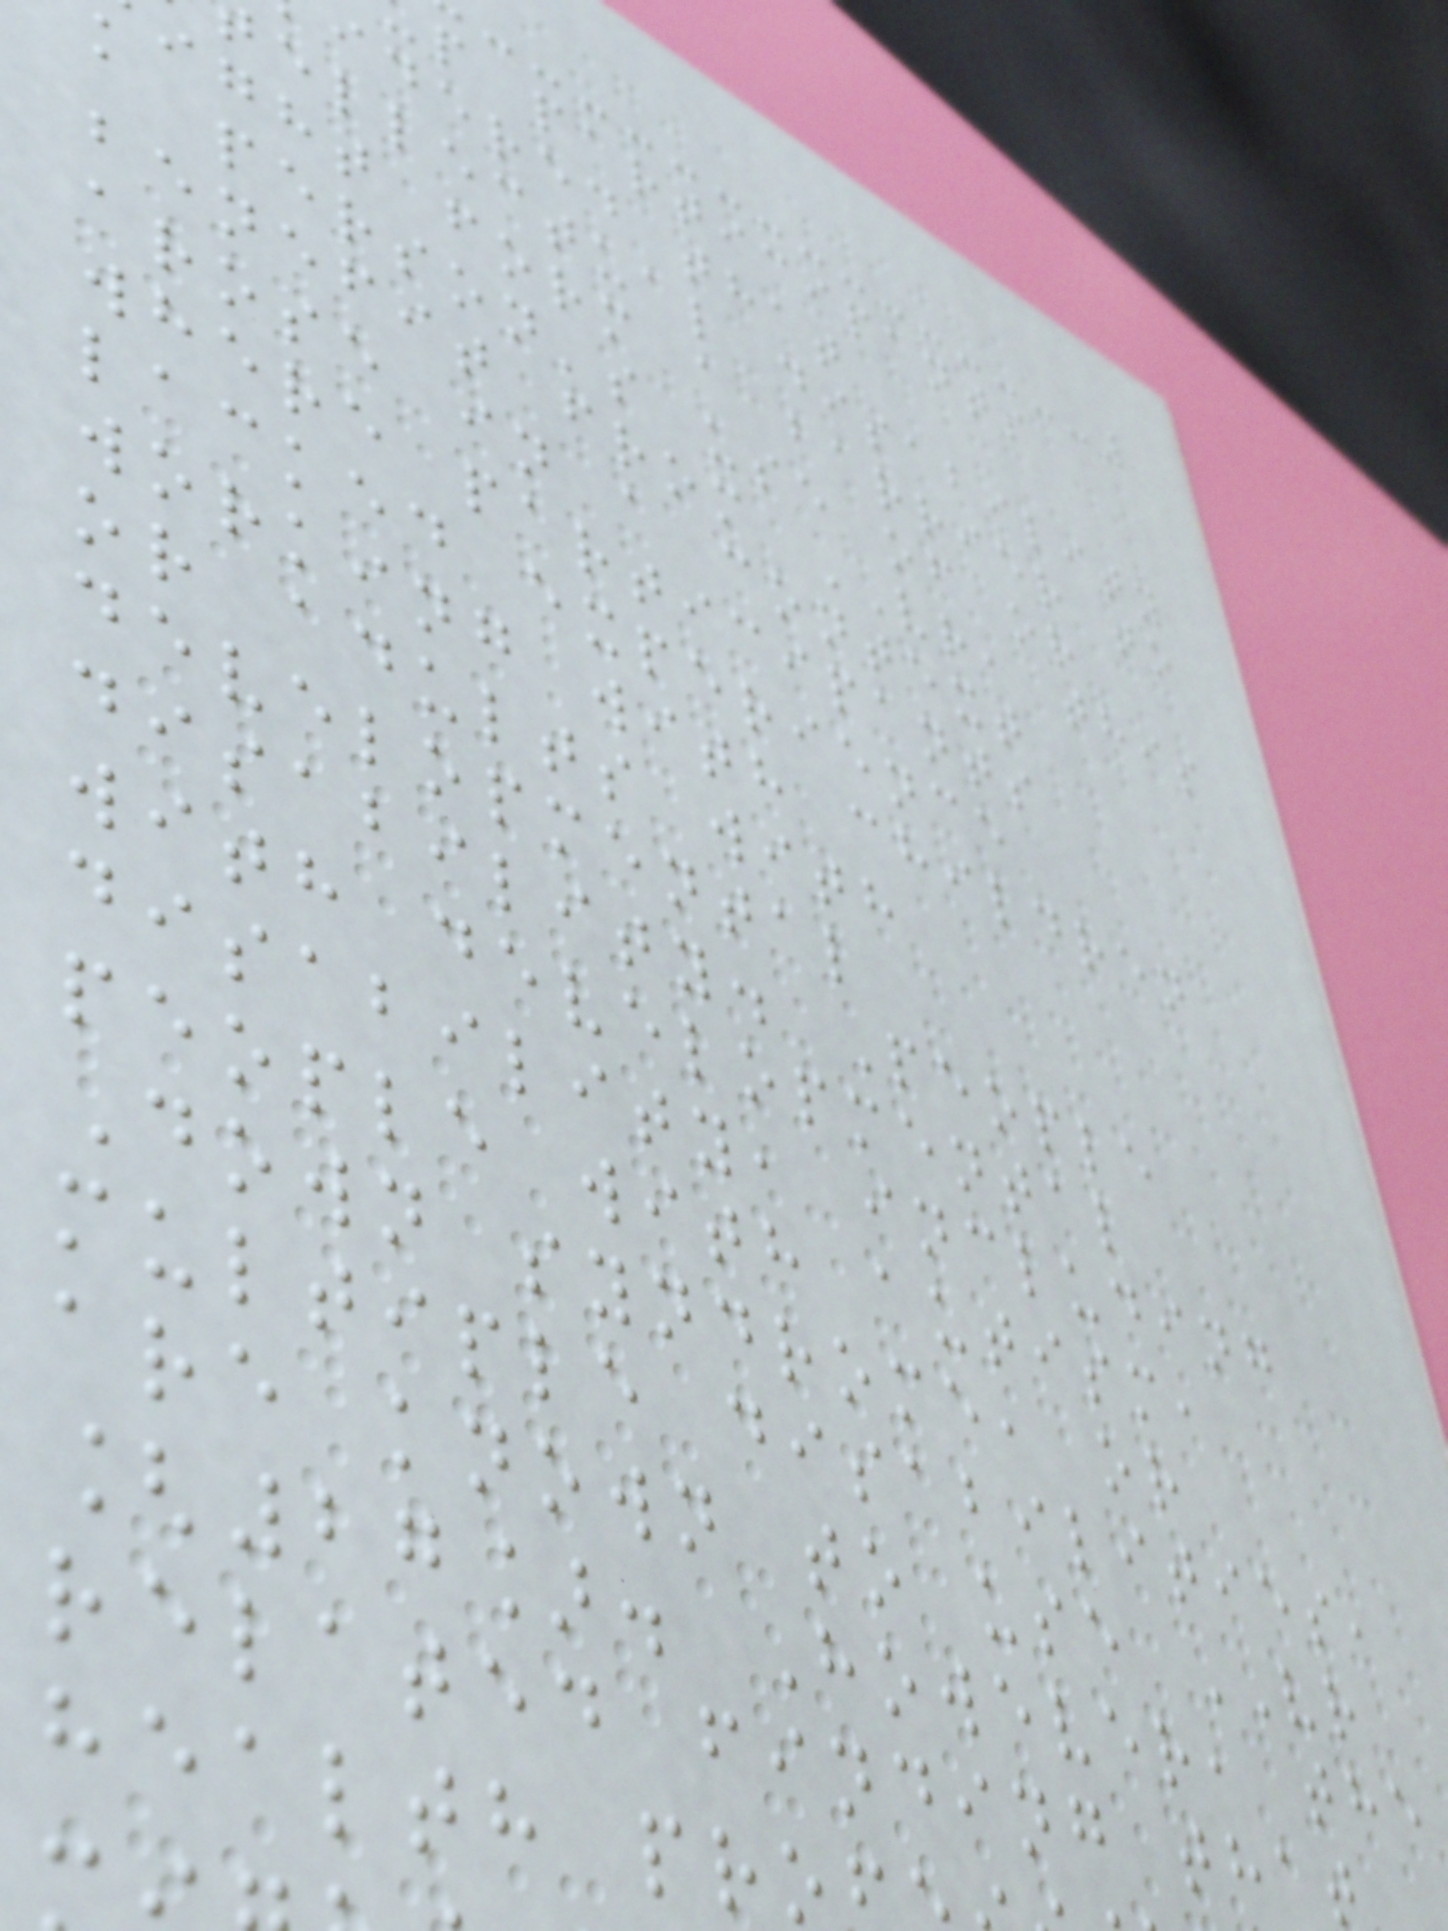p participants
idered that
ellectual disability
ight form a barrier to
a person's use of or
benefit from VR, this
arose in a context
where participants
lacked experience
working with children
or adults with
developmental
disability. People
with developmental
disability, including
people with autism,
Down syndrome, or
multiple disabilities,
are known to use VR
[27]. However, the
related finding that
health pro
